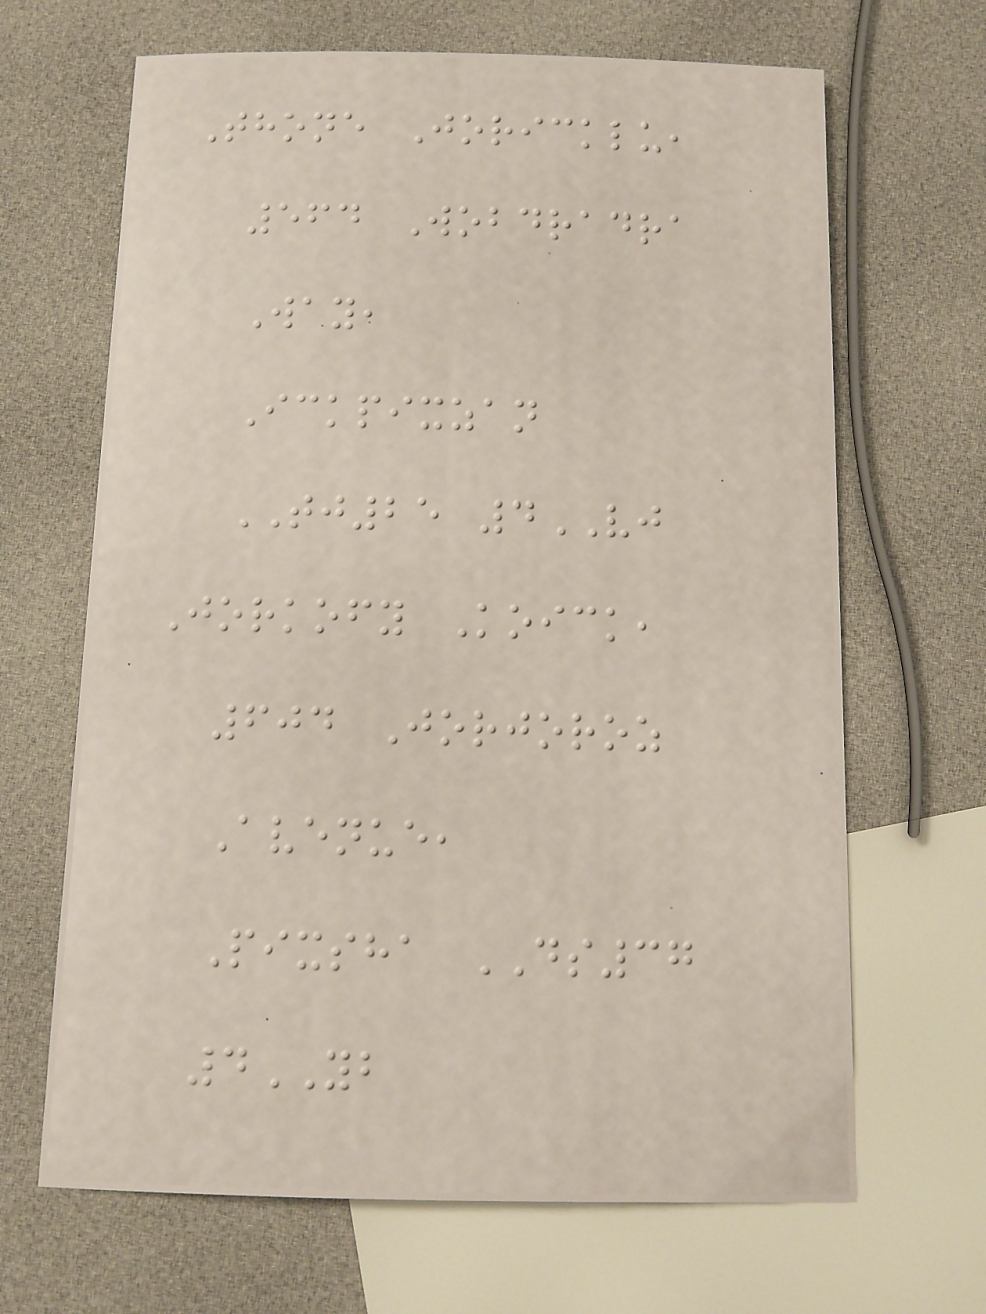Thone Joricklu,
564 Wobdradra
Way,
Ickpixzan
TJ25 4VJ
Jorkofy Koick,
604 Jorjoroz
Avenue,
Pixsha DS37
4YB
